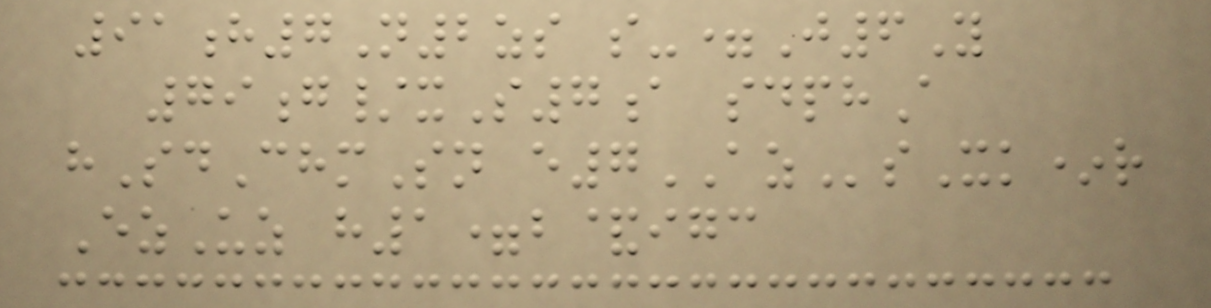91h7N2zs s-=J6Y
79g/xS7a sdphA
hSdChmSn e7AZsXk*r
EzUz h1=b&igc
